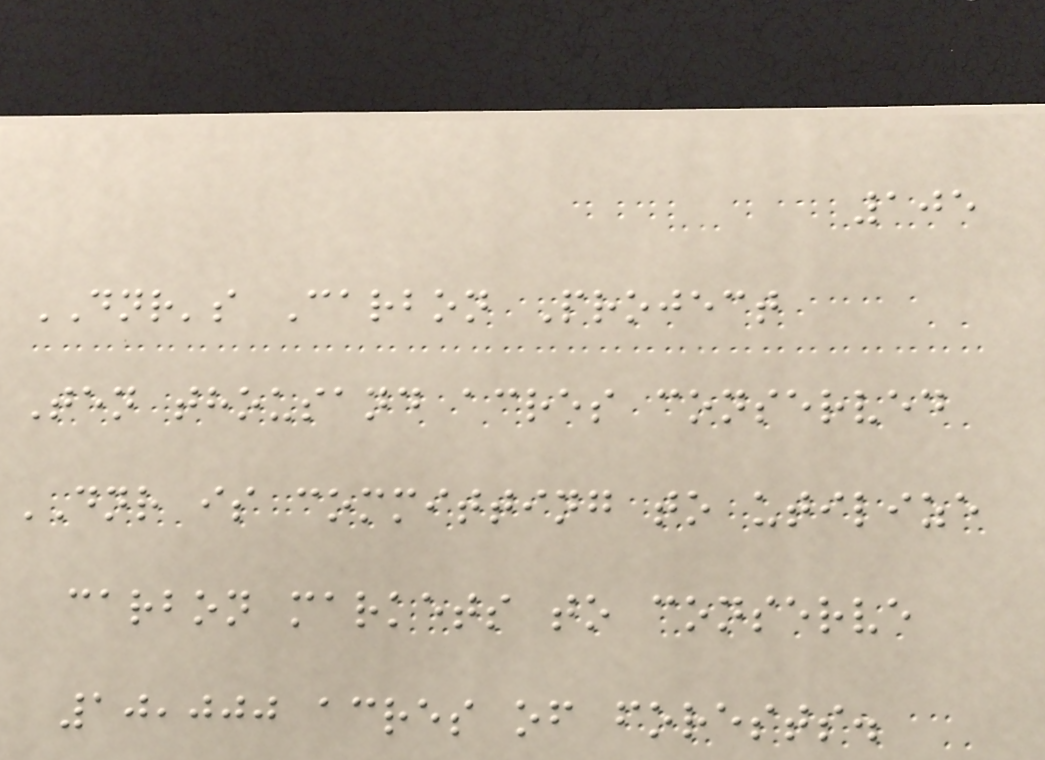105
DNR's Carbon Project
Ten thousand acres conserved
DNR is committing to utilize
carbon markets to conserve
10,000 acres of forests.
